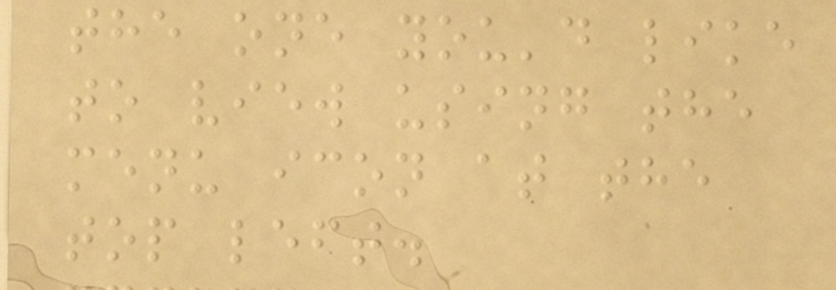the one you'd like
to view using the
menu icon at the
top left.
